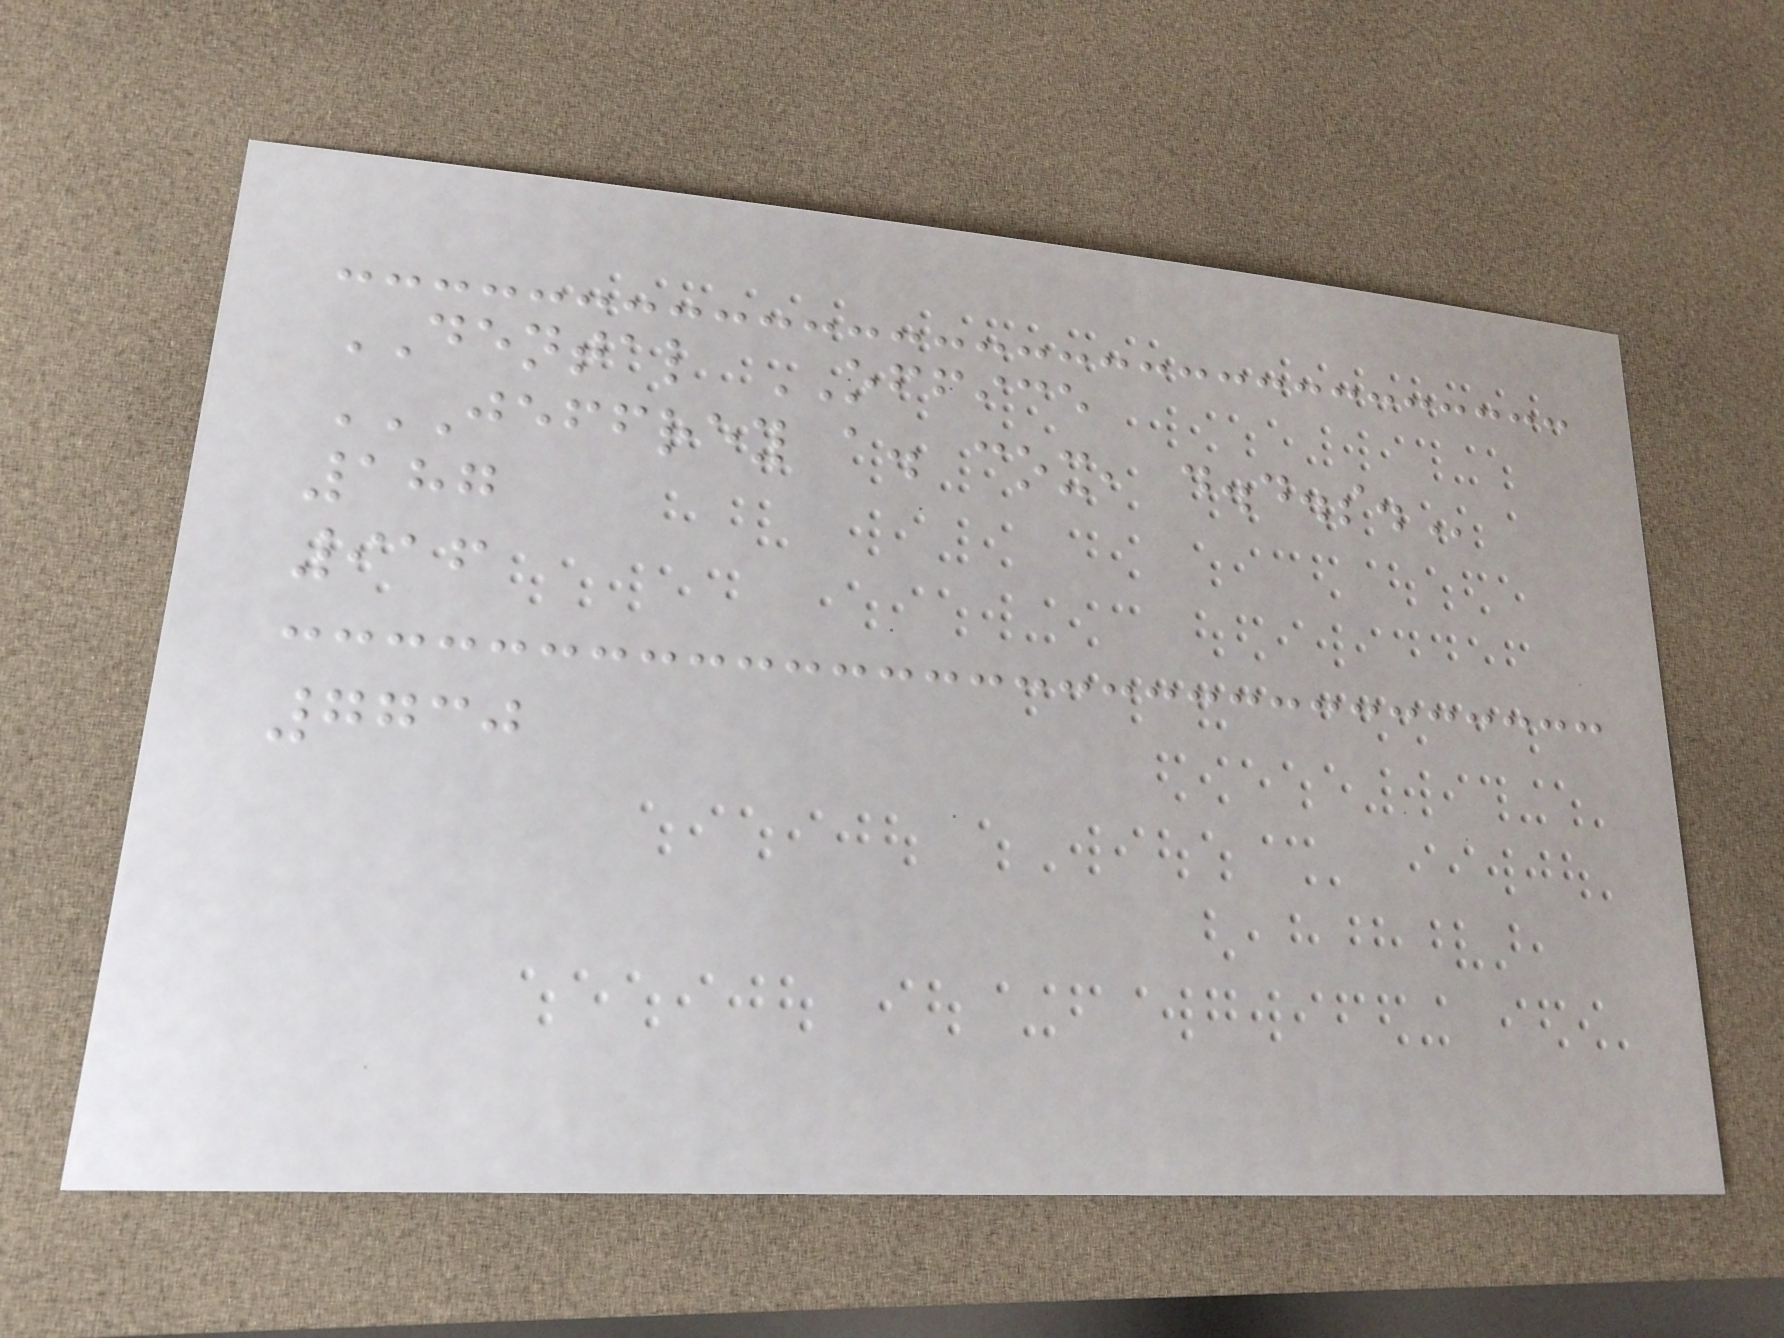DENTAL OFFICE
JEFFREY A. COX, D.D.S.
187
916
7730
